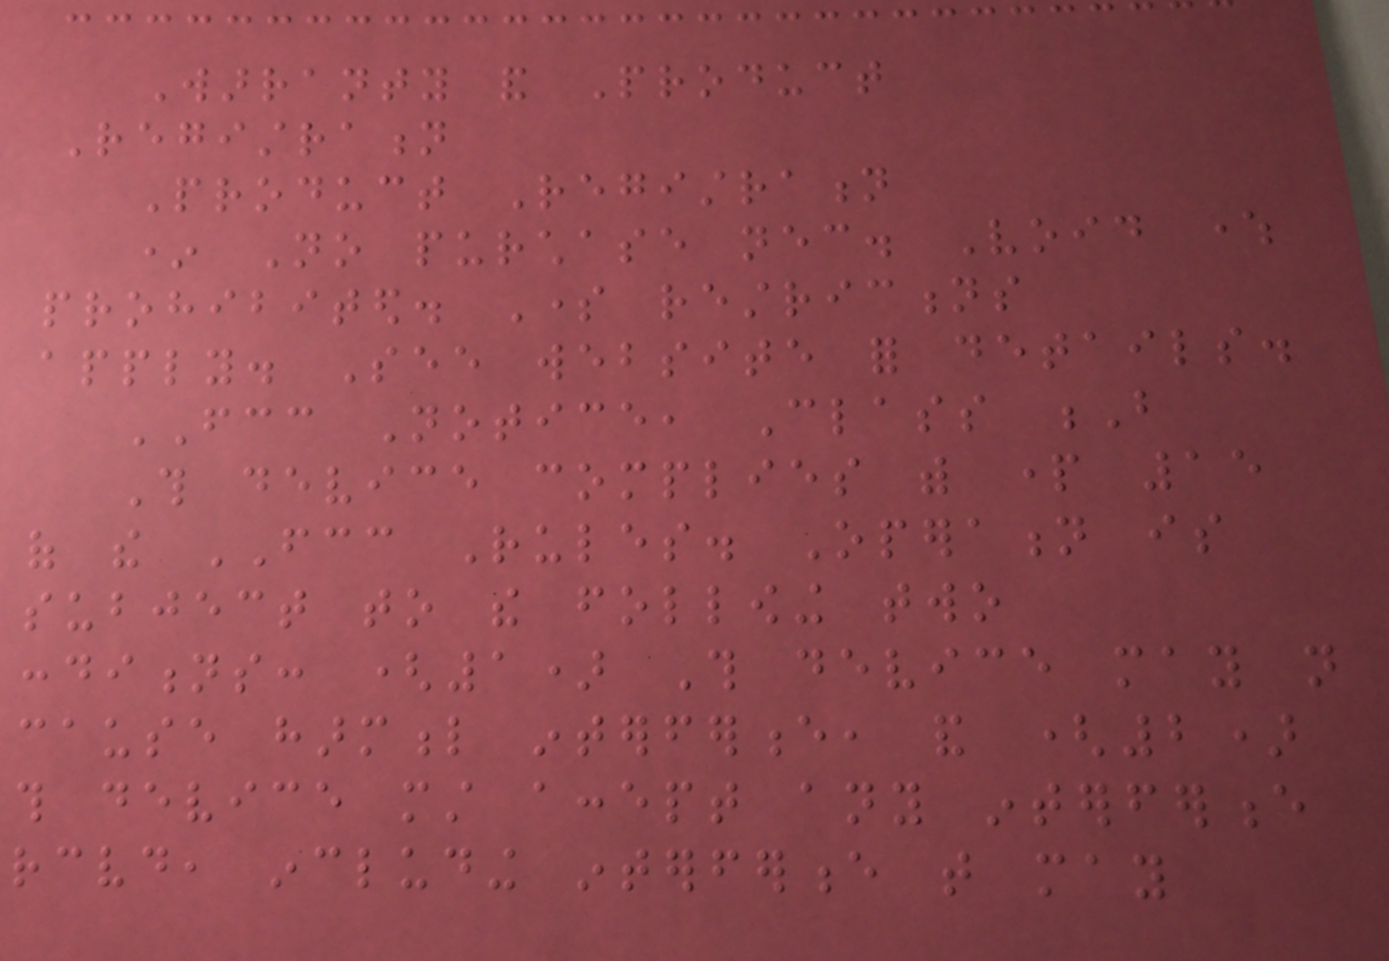Warranty and Product
Registration
Product Registration
* No purchase necessary. Void where
prohibited. Some restrictions
apply. See website for details.
FCC Notice, Class B
This device complies with part 15
of the FCC Rules. Operation is
subject to the following two
conditions: (1) This device may not
cause harmful interference, and (2)
this device must accept any interference
received, including interference that may
